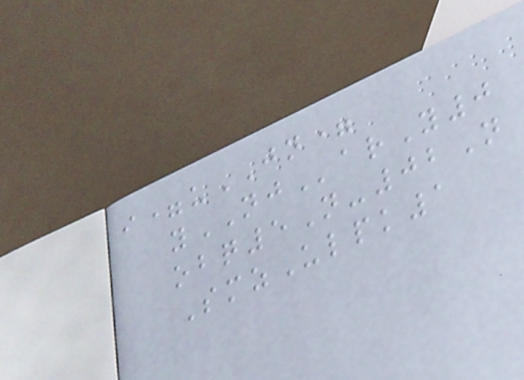i=uJN=
yNJarY0
obq5N-02N
SmzUlpk1
